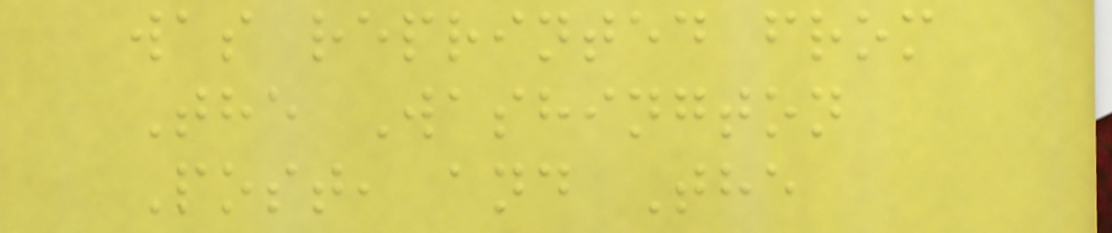was reprinted from
The Washington
Post, and The
